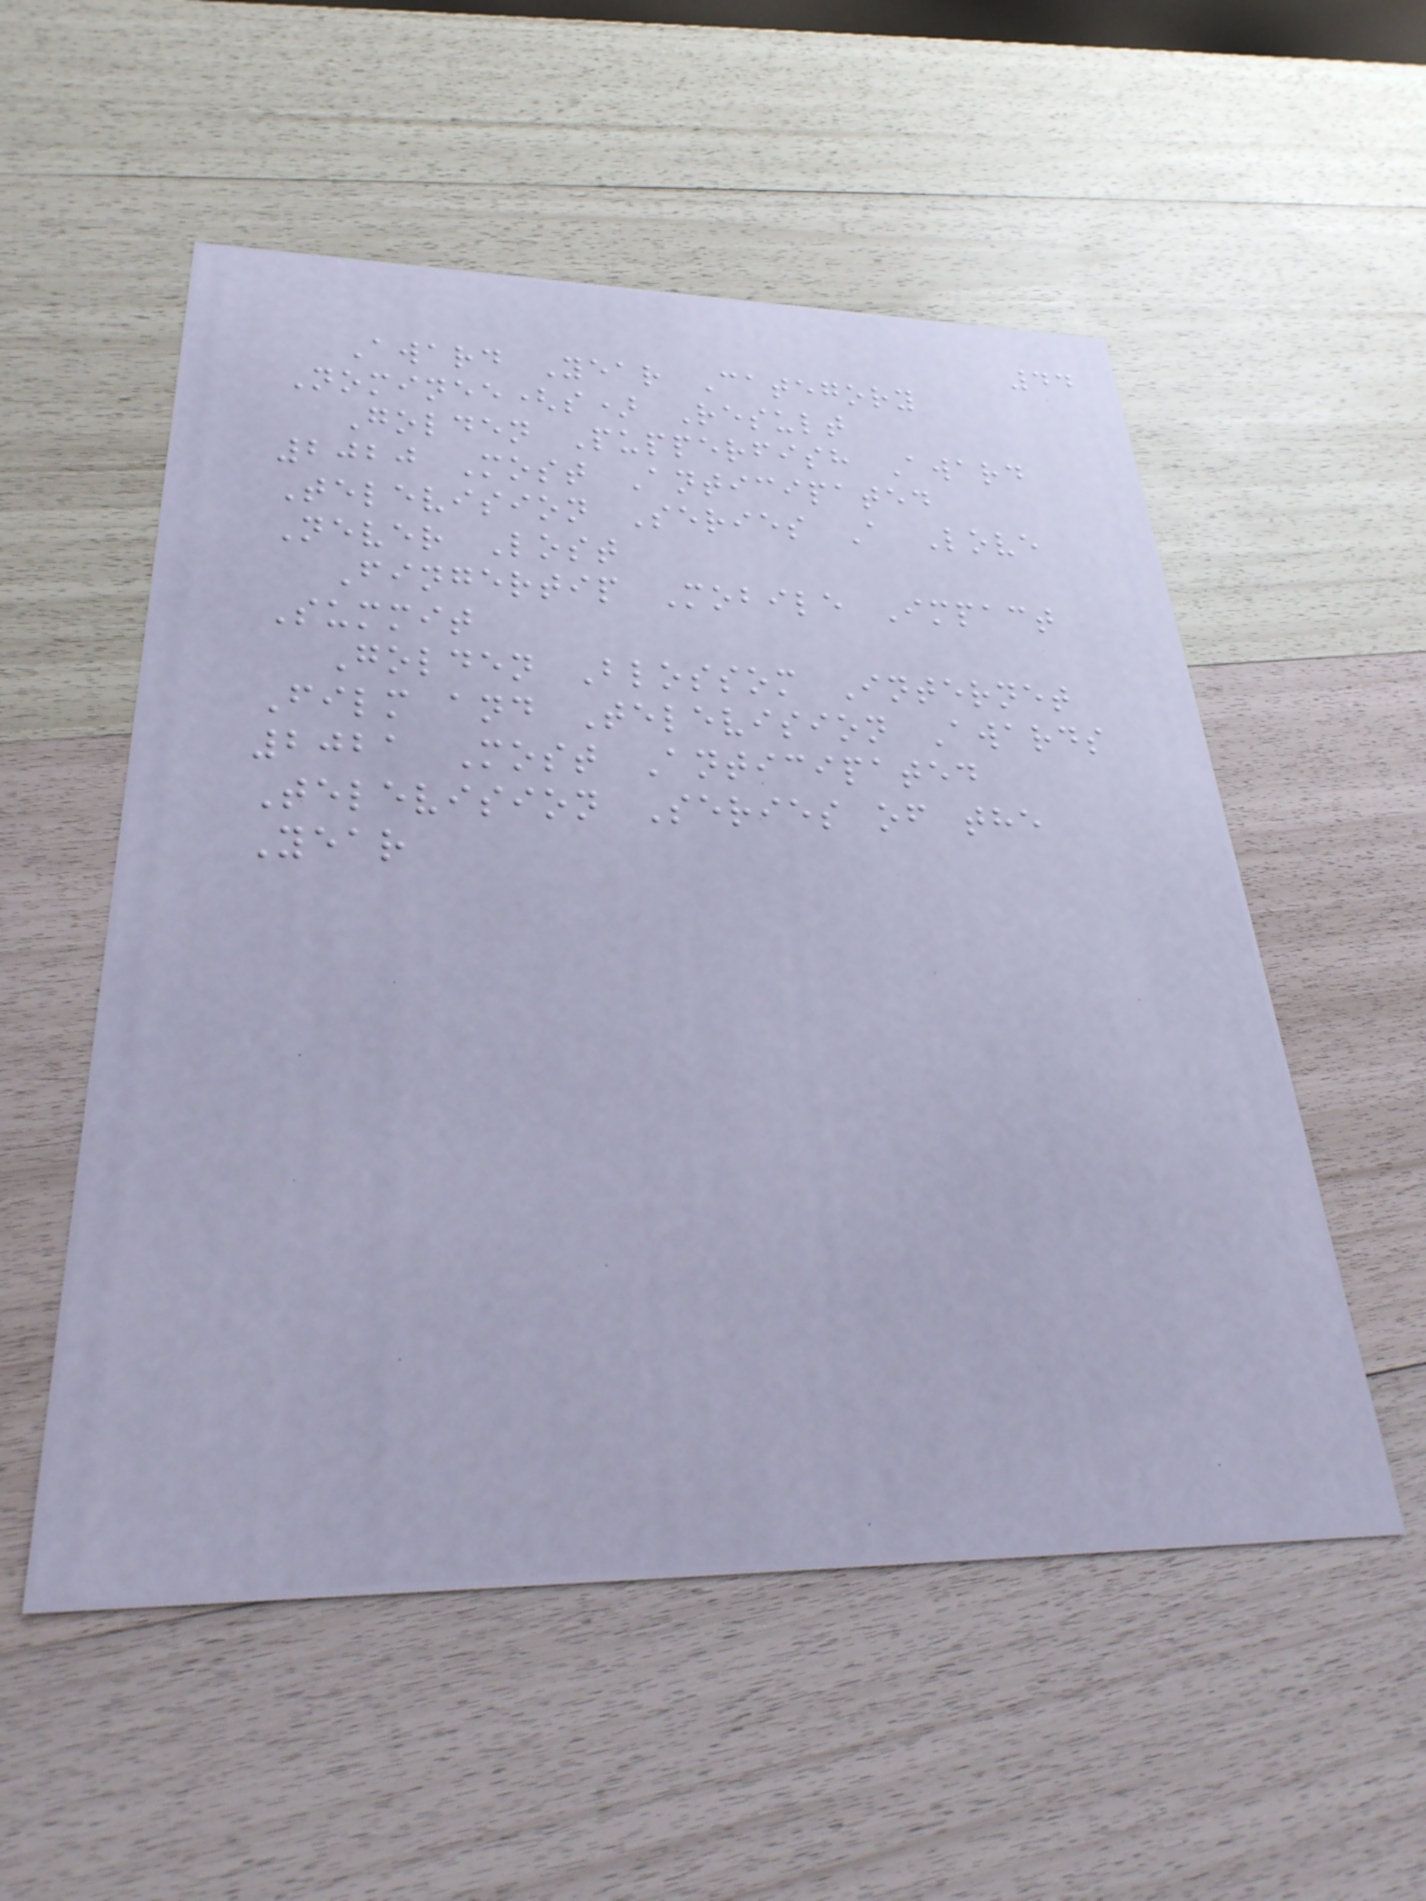44
Award Year Category
Nominee(s) Result
Golden Pupperfish Award
2020 Most Anticipated
Television Series A Love
Never Lost
Fingertip Mobile Impact
Summit
Golden Blossom Internet
Film and Television Awards
2021 Most Anticipated
Television Series of the
Year
